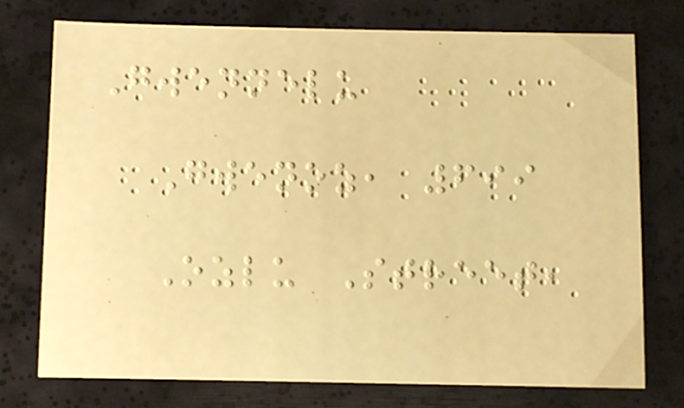Gwennelu
Gwenoz, 699
Ozlu Street,
